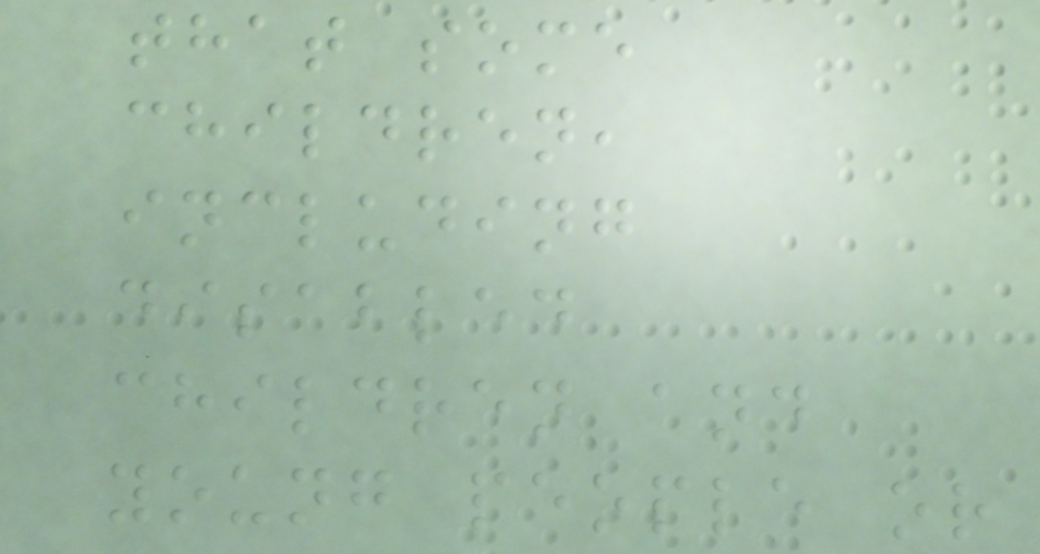that some
children,
including
disabled
children and
young people or
